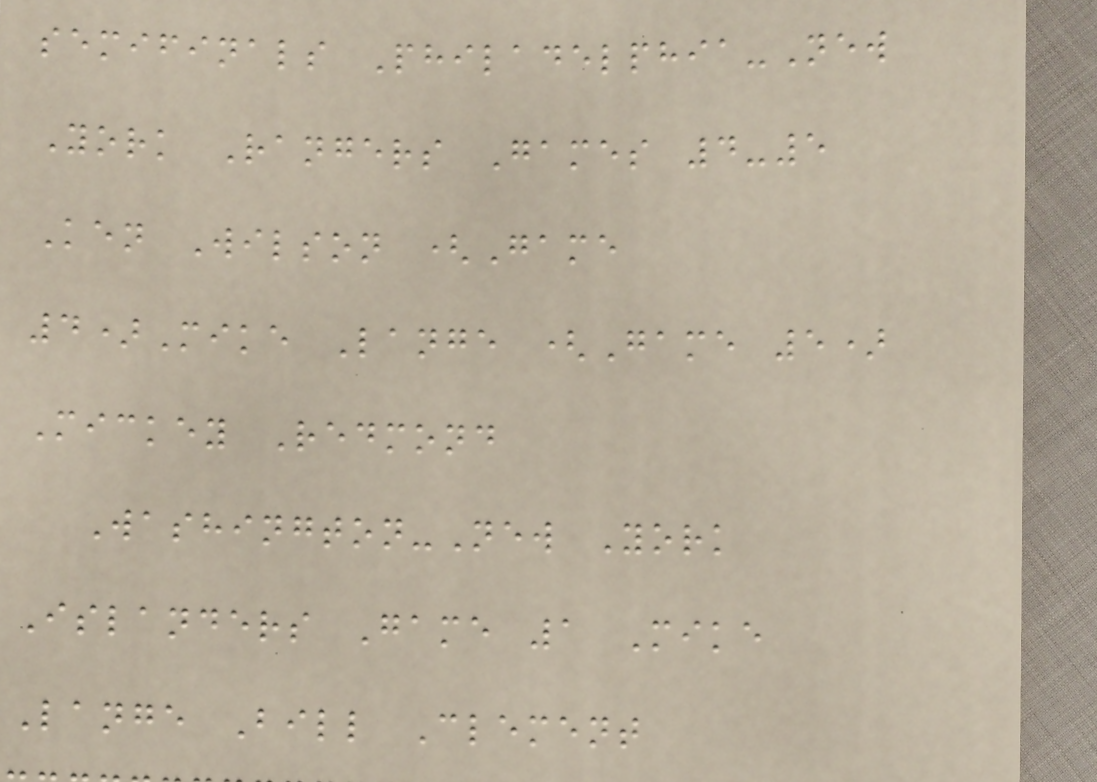semifinals Philadelphia-New
York Rangers Games 4-5
Ken Wilson (Game
4)Mike Lange (Game 5)
Mickey Redmond
Washington-New York
Islanders Game 1 Mike
Lange Bill Clement
